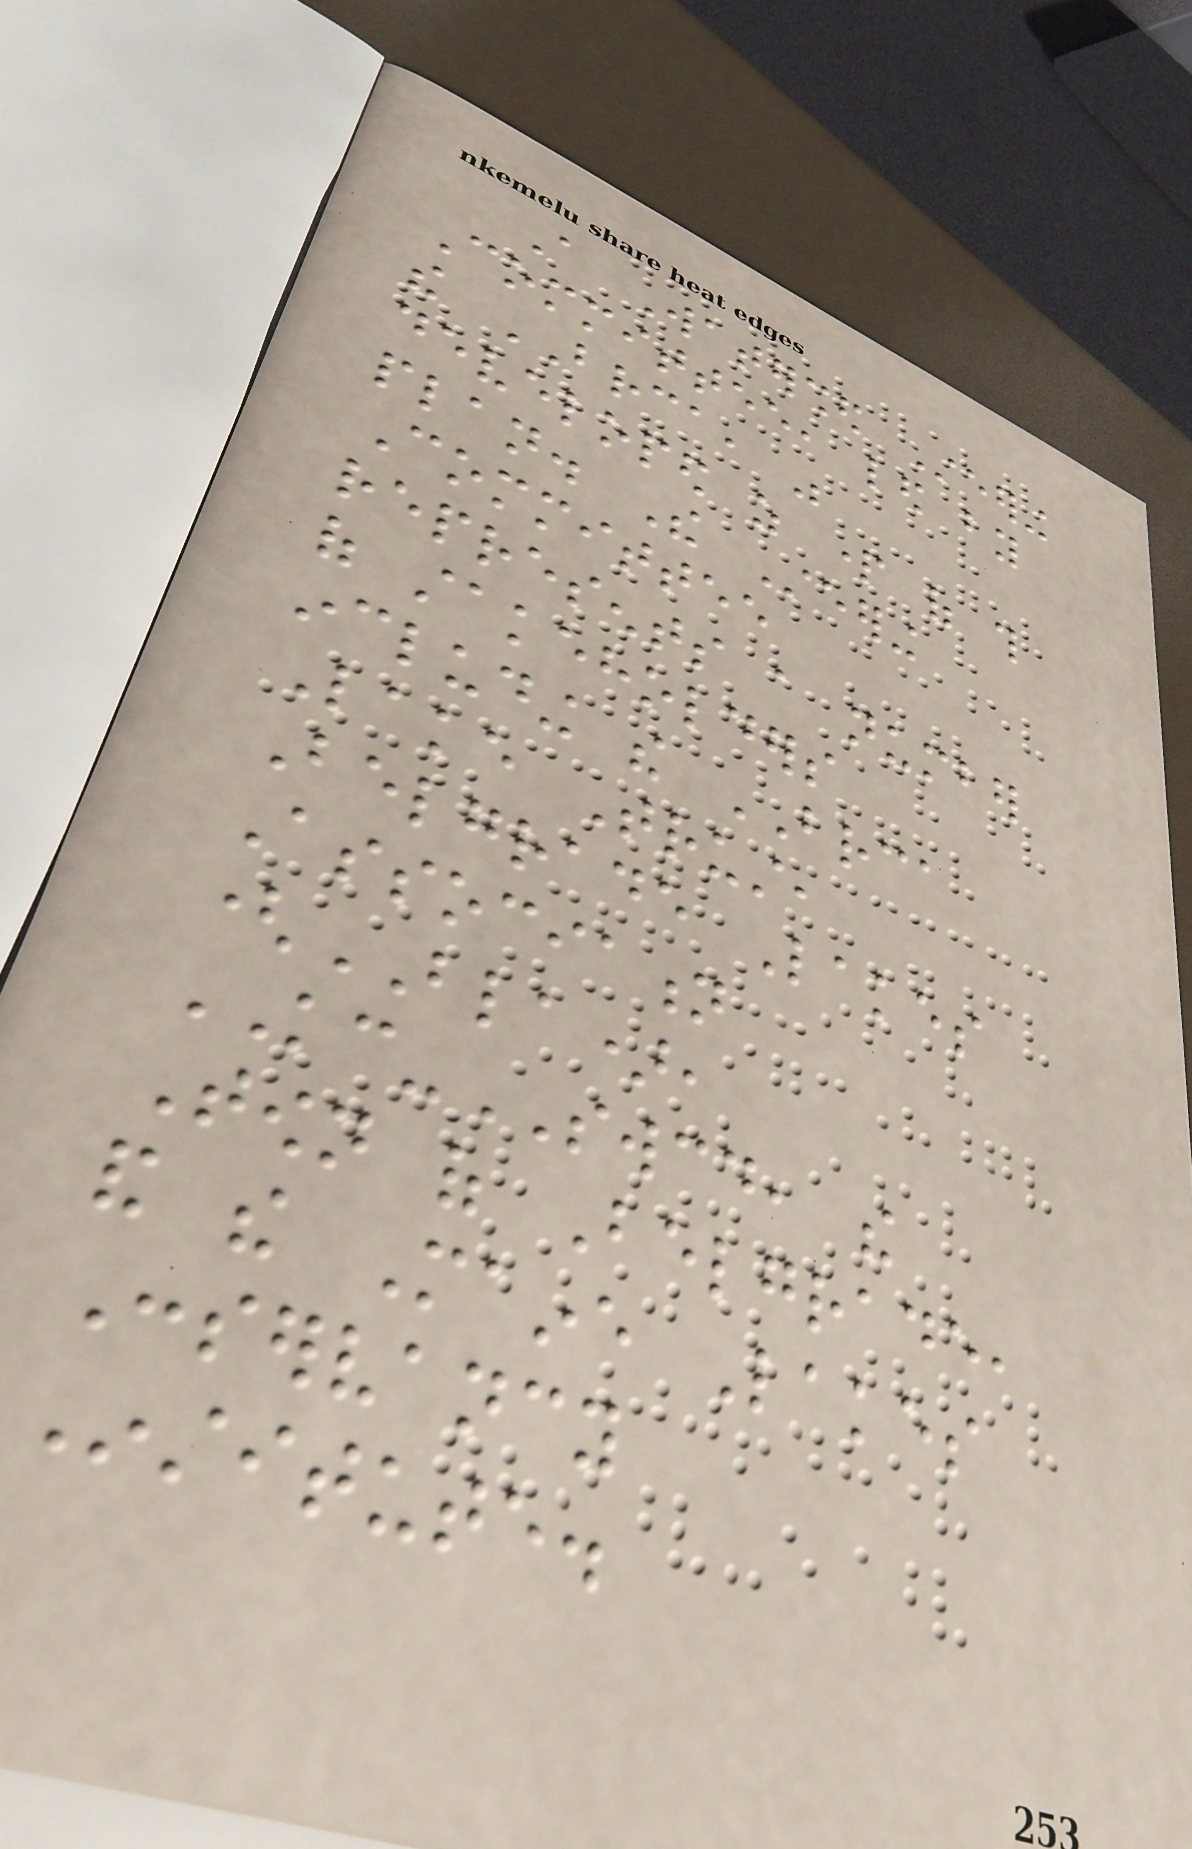A Watershed Steering
Committee, led by
the BRCA, was
developed as part of this
plan. The Steering
Committee
represents a number
of stakeholders
including the BRCA
Lake Trust,
Belgrade Lakes
Association
(BLA),
KC-SWCD, the
Town of Belgrade,
and the Maine Lakes
Conservancy
Institute.
